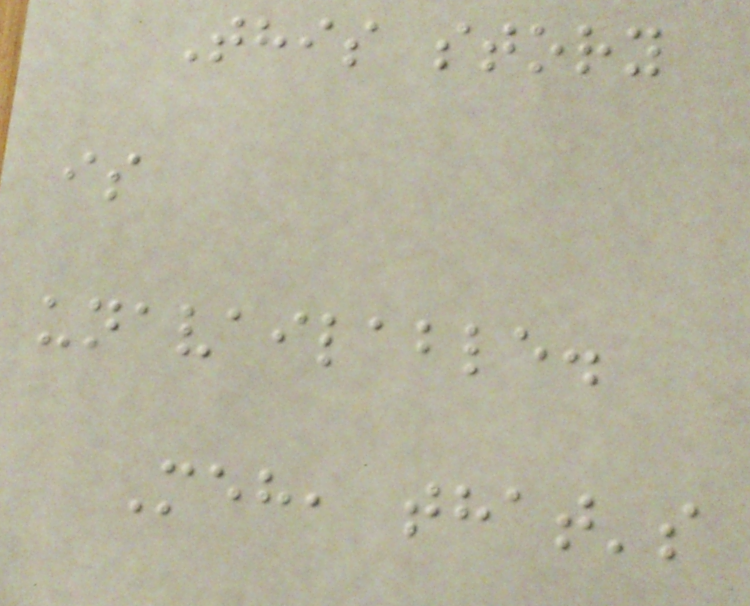This story
is
unavailable.
Meh, that's
